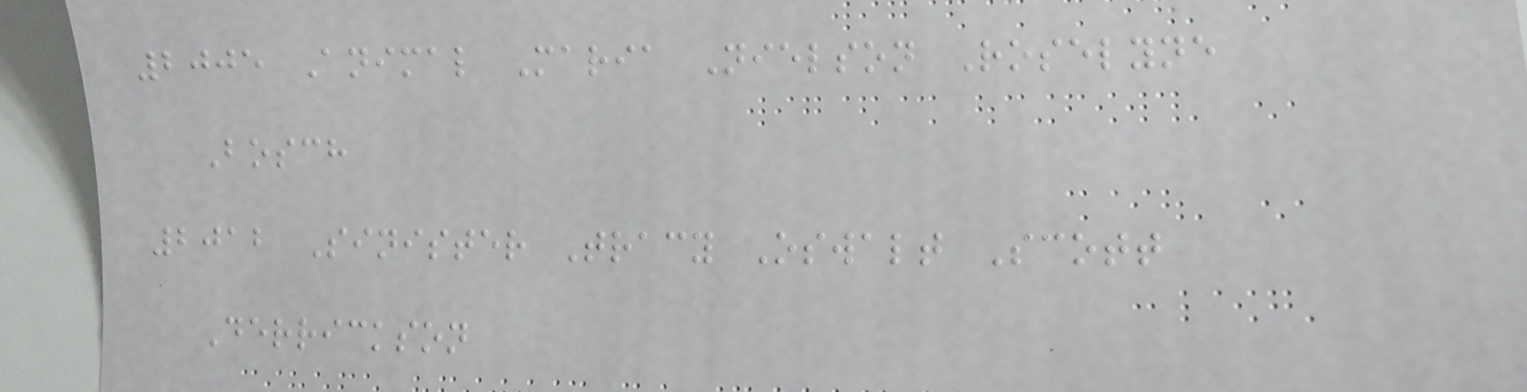2005 Animal Maria Nielson Roselyne
Bosch
2012 Sinister Tracy Oswalt Scott
Derrickson
